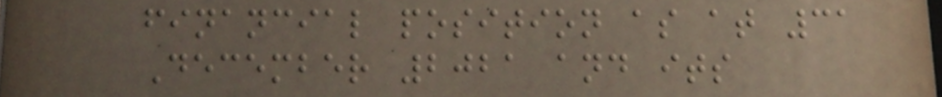financial position as at 31
December 2021 and its
